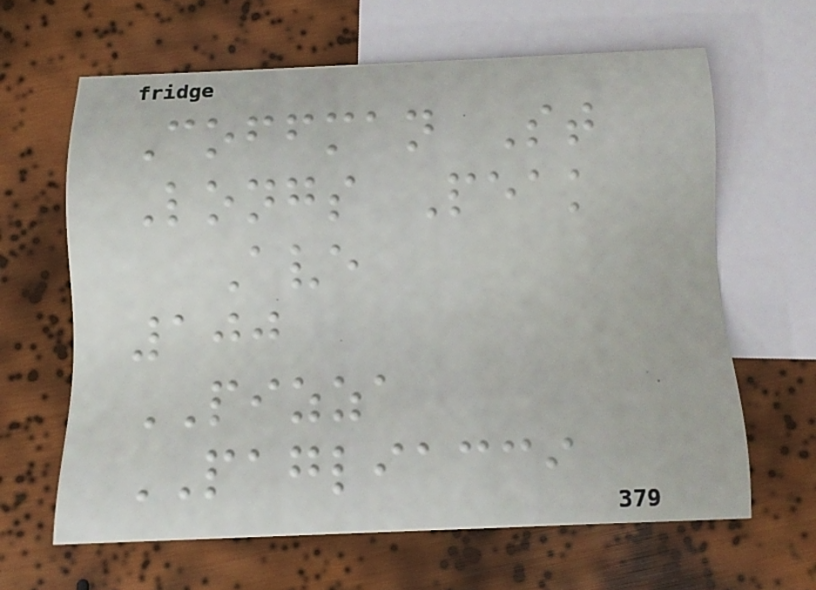Coffman St
Longs Peak
Ave
100
PIZZA
PAGLIACCI
